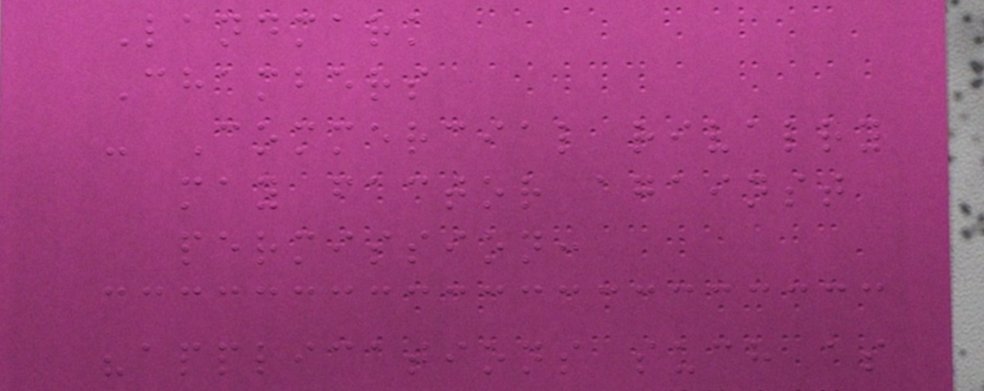Landmark
Chambers
- Commercial rivalry
may factor against
permission:
"applications such as
